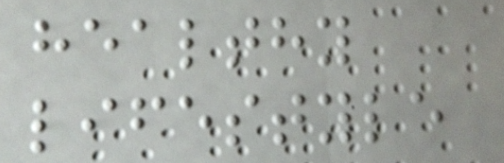healthy
lifestyle
